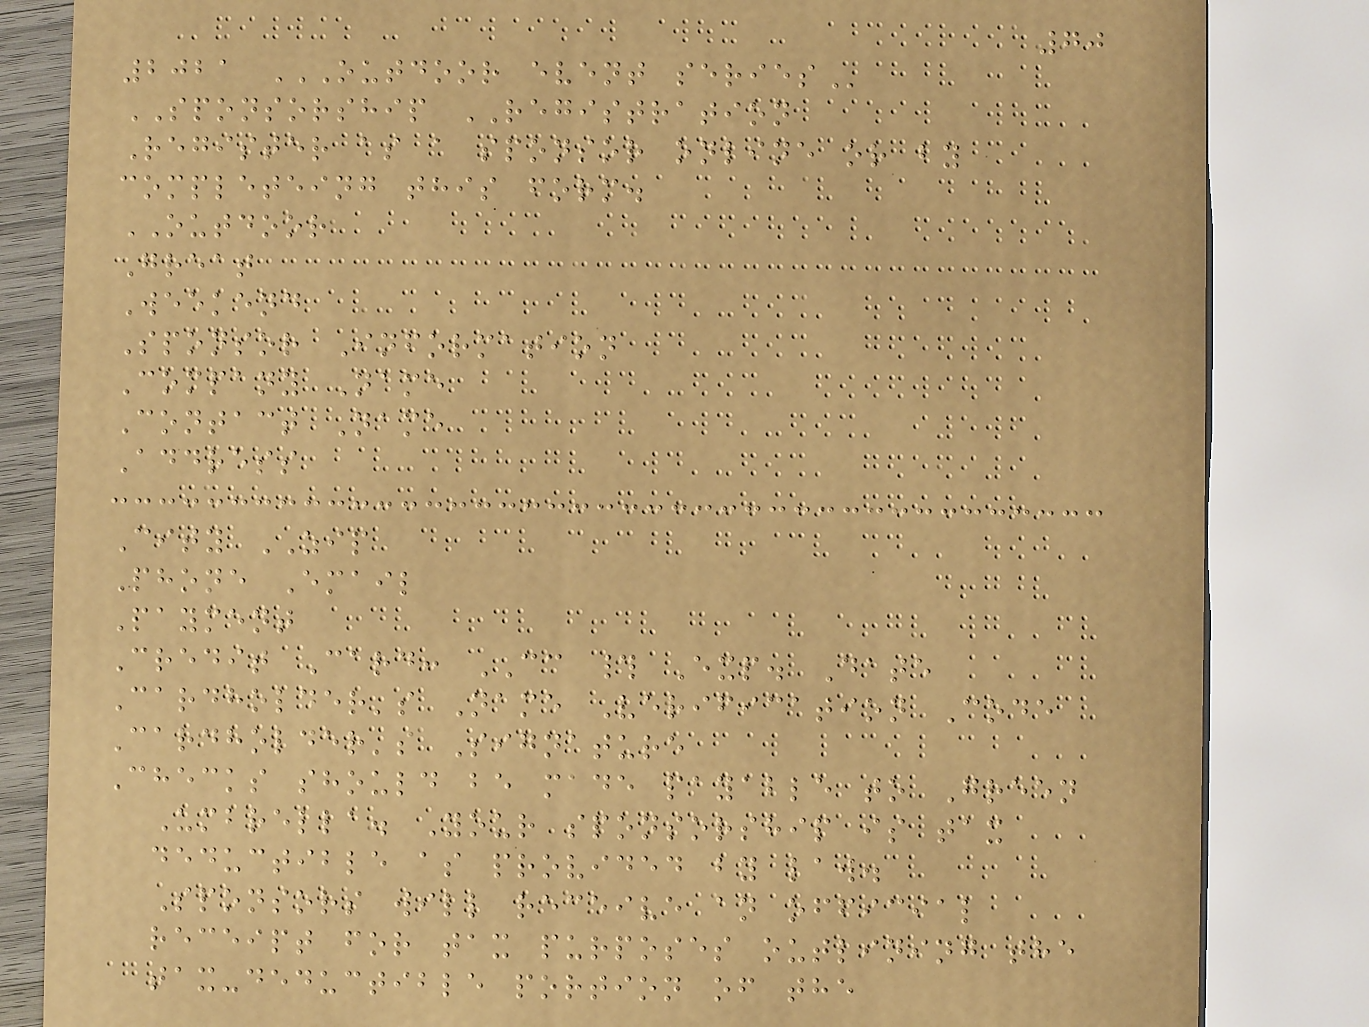70
2021 OUTDOOR EVENT SERIES
SPONSORSHIP REGISTRATION
Register as a sponsor online or by
completeing this form.
OUTDOOR
Great
Weekend
Sponsor Information
Company Name
Contact Name
Address
City ZIP
Phone Email
Payment
Credit Card: CC # Exp. Date
Cardholder's Name Verification Code
Cardholder's Signature
Checks should be made payable to Green
Umbrella. Your sponsorship is tax
deductible as provided by law.
Sponsors will receive an official
receipt for tax purposes outlining the
tax-deductible portion of the
